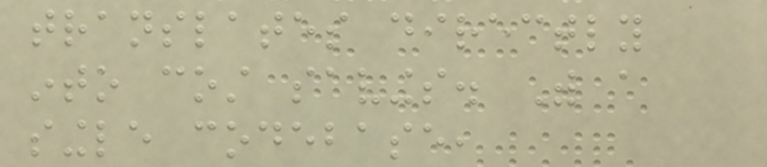translates directly
into cost savings. With a
single codebase,
